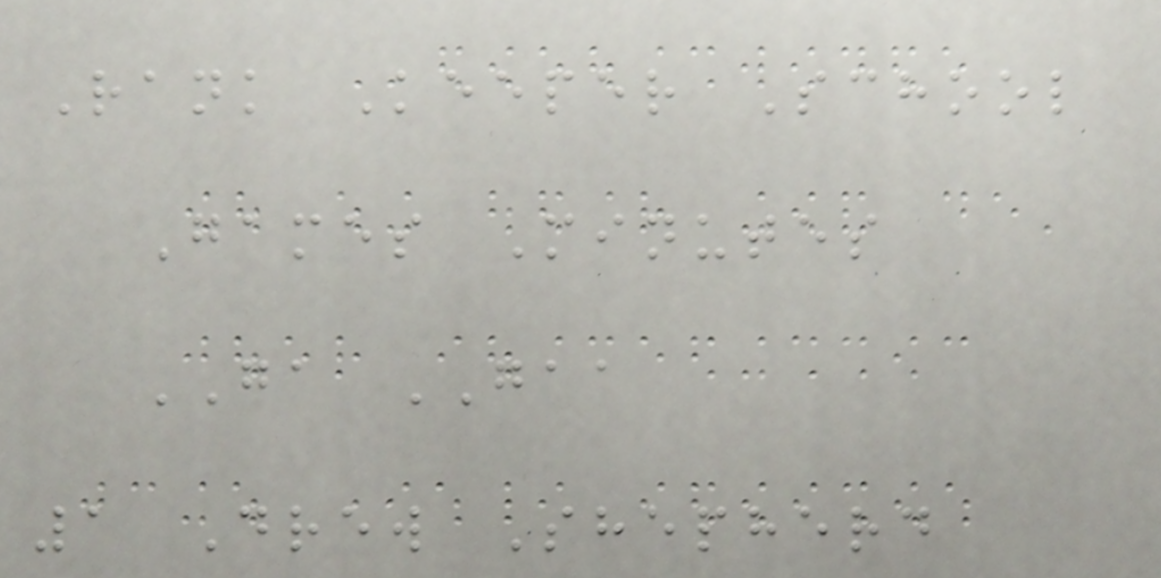Rank Keeper School
Games Minutes
GA GAA
1 Drew Shepherd
